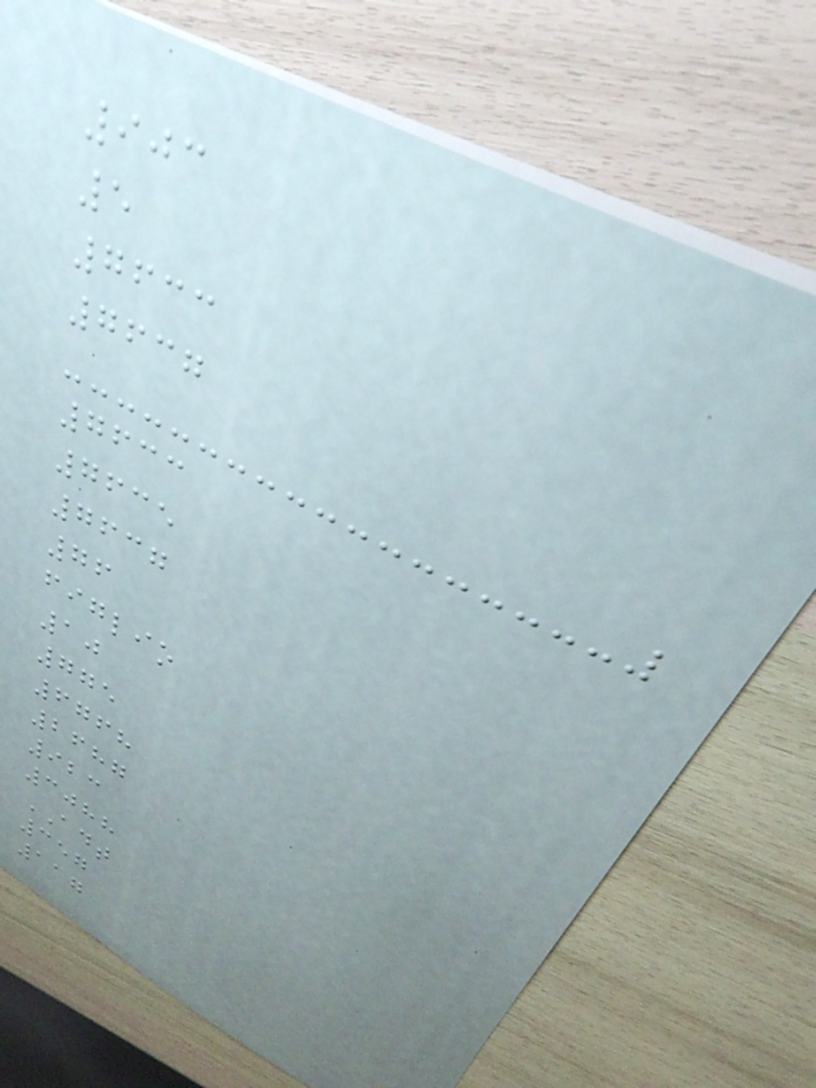903
5
7633
7637
7633
7635
7637
76
figlio
10
775
6768
2687
923
3088
ADT
357
117
